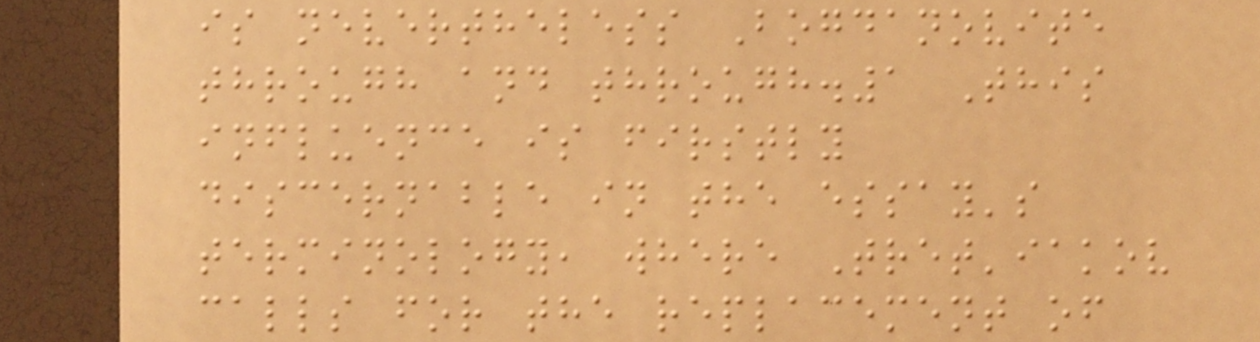is nevertheless Bogdanovite
through and through.1 This
influence is firstly
discernable in the essay's
terminology, where Tret'iakov
calls for the replacement of
